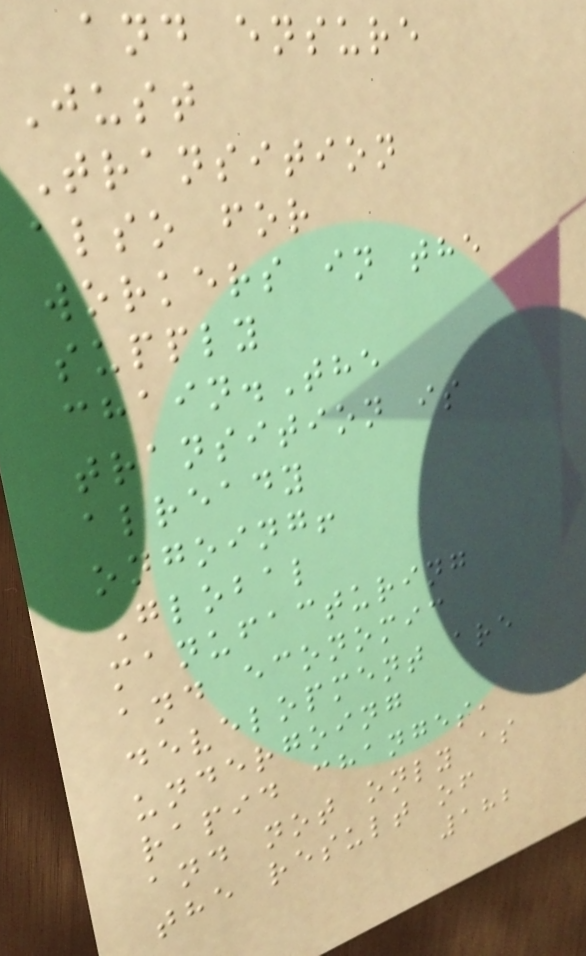and ensure
Just
Transition
also for
workers in the
supply
chain.The
transition is
already
ongoing!
Global
manufacturing
and economic
development are
undergoing
rapid changes,
and not only as
the result of
182
